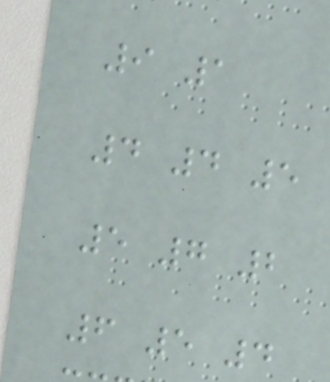9 1
4 4 5
5 7 2
6 5 4
